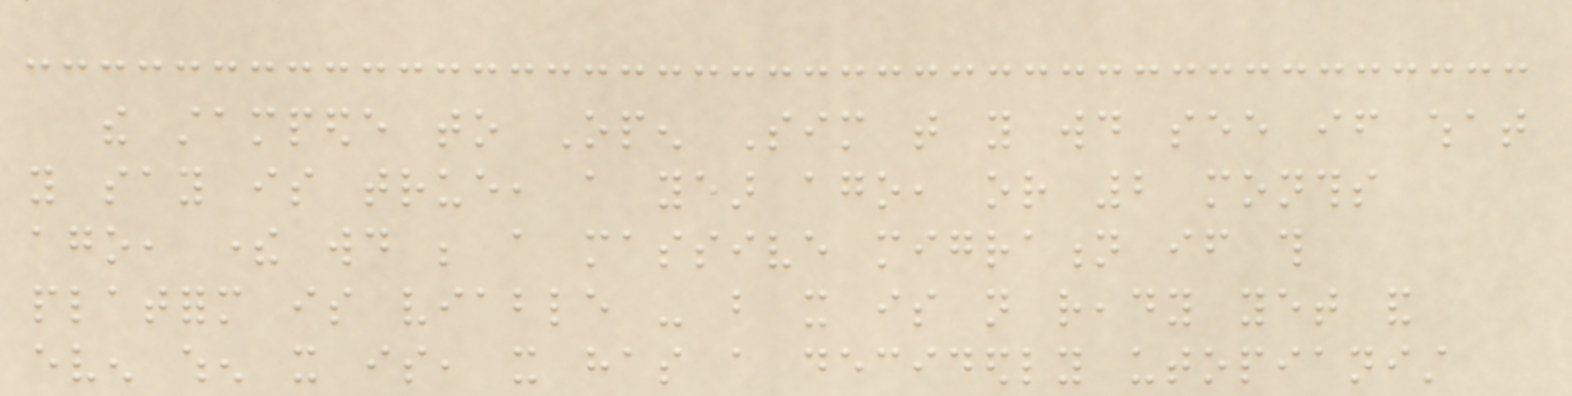the stampede to Open Sim that you would see if what
you say is true, a year ago, or 2 months
ago, there would be a massive migration if this
platform is viable - but it is not ready yet and
even when it is, it has a decidedly utopianist
